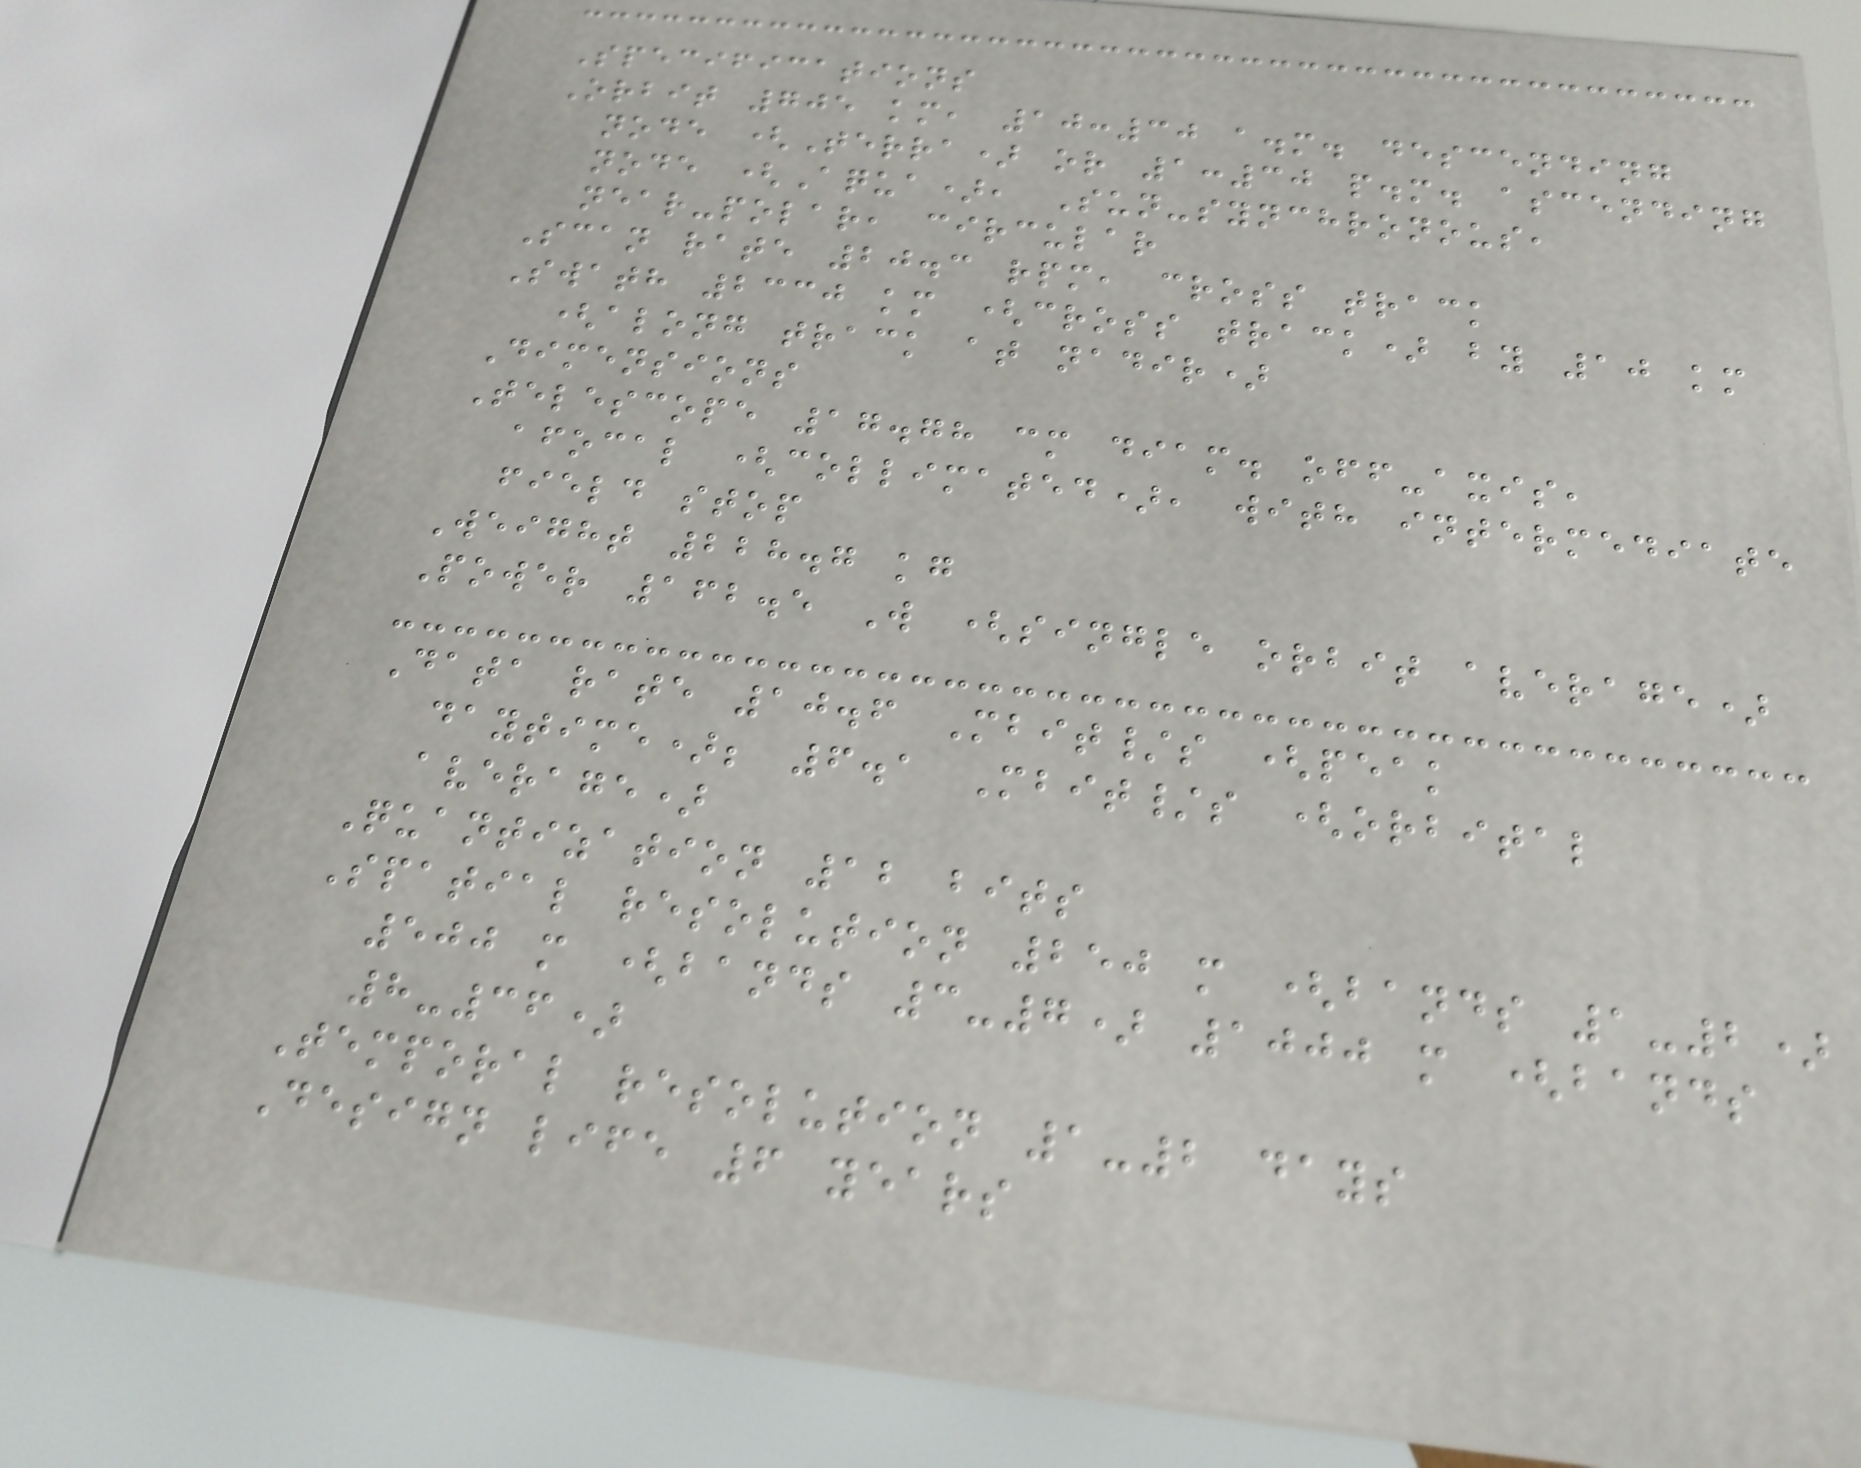Specifications
Orbit 705 km, 10:30 a.m. descending
node (Terra) or 1:30 p.m. ascending
node (Aqua), Sun-synchronous,
near-polar, circular
Scan rate 20.3 rpm, cross track
Swath 2330 km (cross track) by 10 km
(along track at nadir)
Dimensions
Telescope 17.78 cm diam. off-axis,
afocal (collimated), with intermediate
field stop
Weight 228.7 kg
Power 162.5 W (single orbit average)
Data rate 10.6 Mbit/s (peak
daytime); 6.1 Mbit/s (orbital
average)
Quantization 12 bits
Spatial resolution 250 m (bands 1-2)
500 m (bands 3-7) 1000 m (bands
8-36)
Temporal resolution 1-2 days
Design life 6 years
